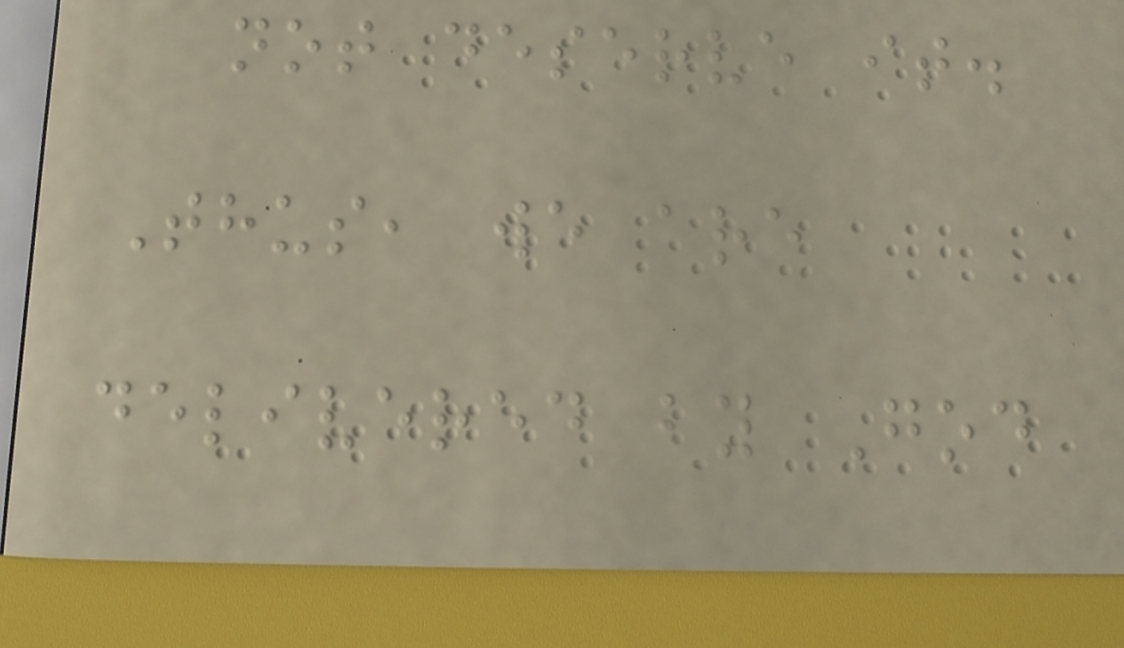not deserve it.
Thus, we are
delivered by God
